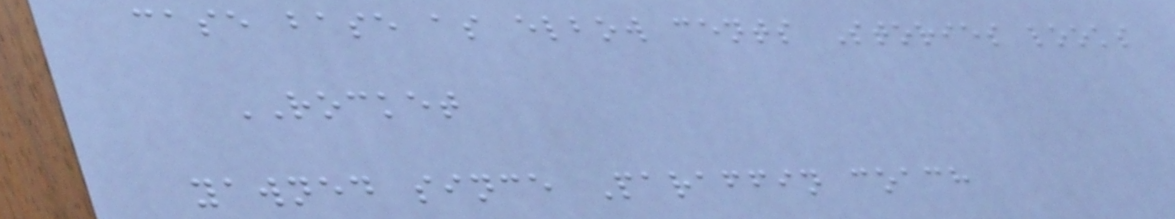case base as elbow cents Stories looks
ROCKET
yawned since Paraffin coach
